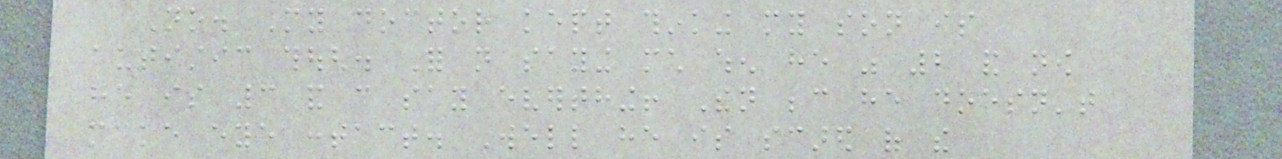No. My doctor kept thinking my son is
autistic though. For not saying much when he was 2 and now
he is 3 and can say everthing! Then because he doesn't
make eye contact. Well he is scared of the
